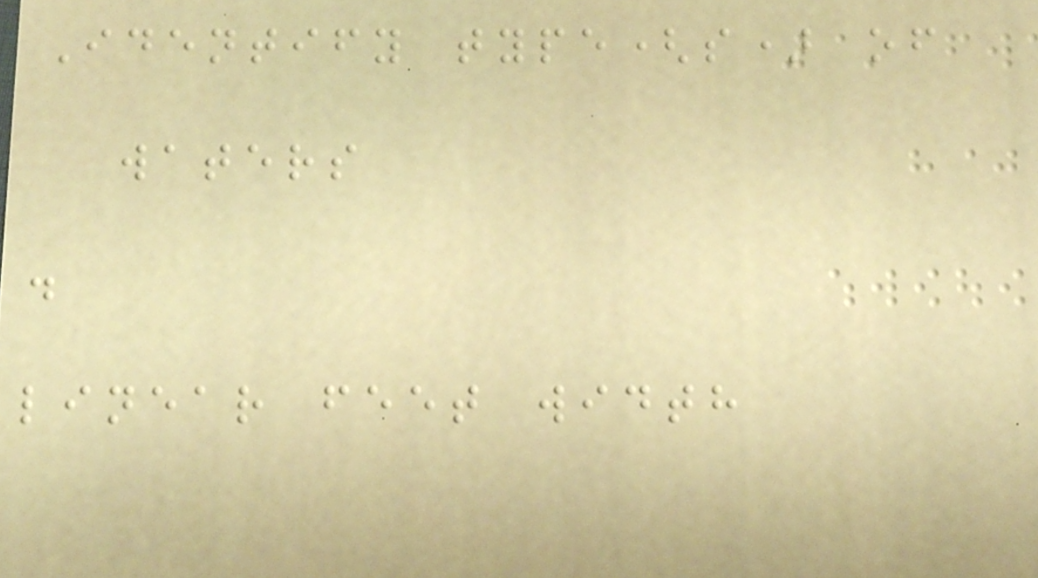Identify type(s) of
waters
.
linear feet width
